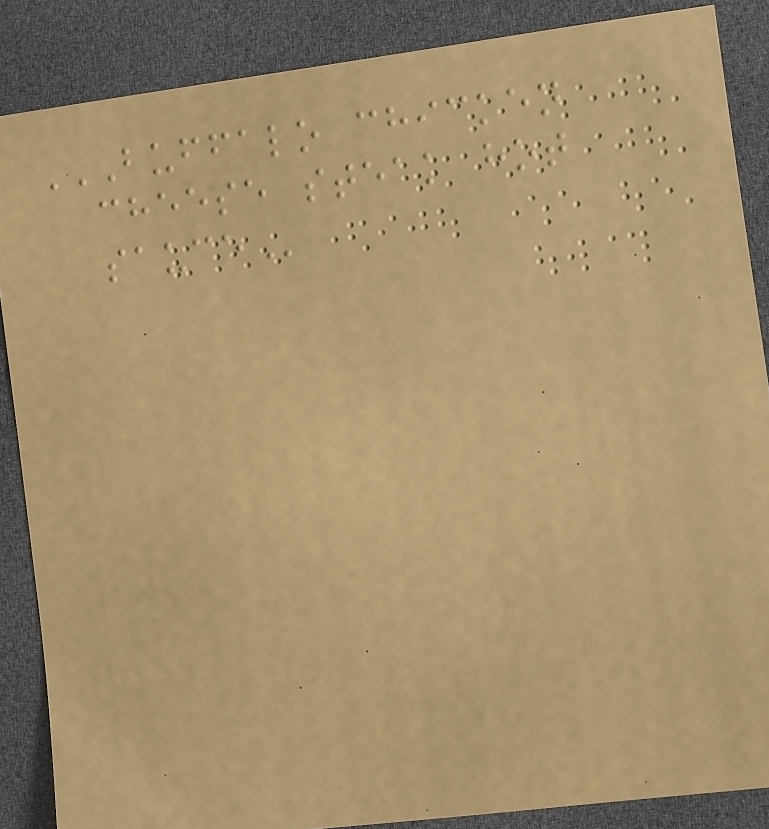BUFFALO CHICKEN
CHEESE STEAK HOT
SAUCE
